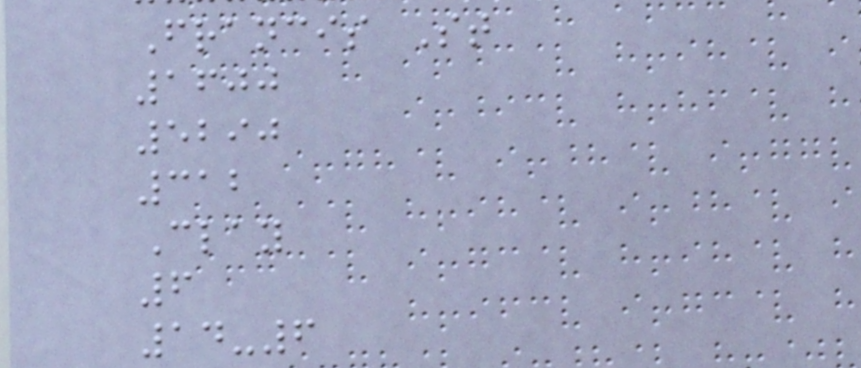Francis St
1600
5290
312
Clay
6
14-6
